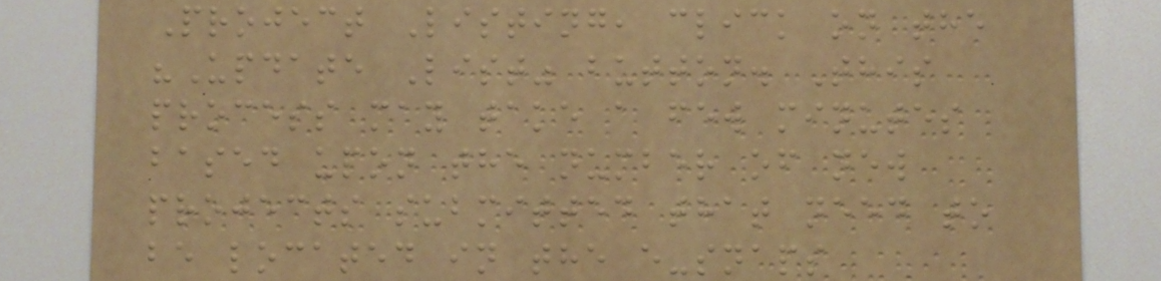Project Listing, click on the
"Update List" button. This
process may take a few minutes
based upon the number of new
projects submitted that need to
be located in the e-snaps
